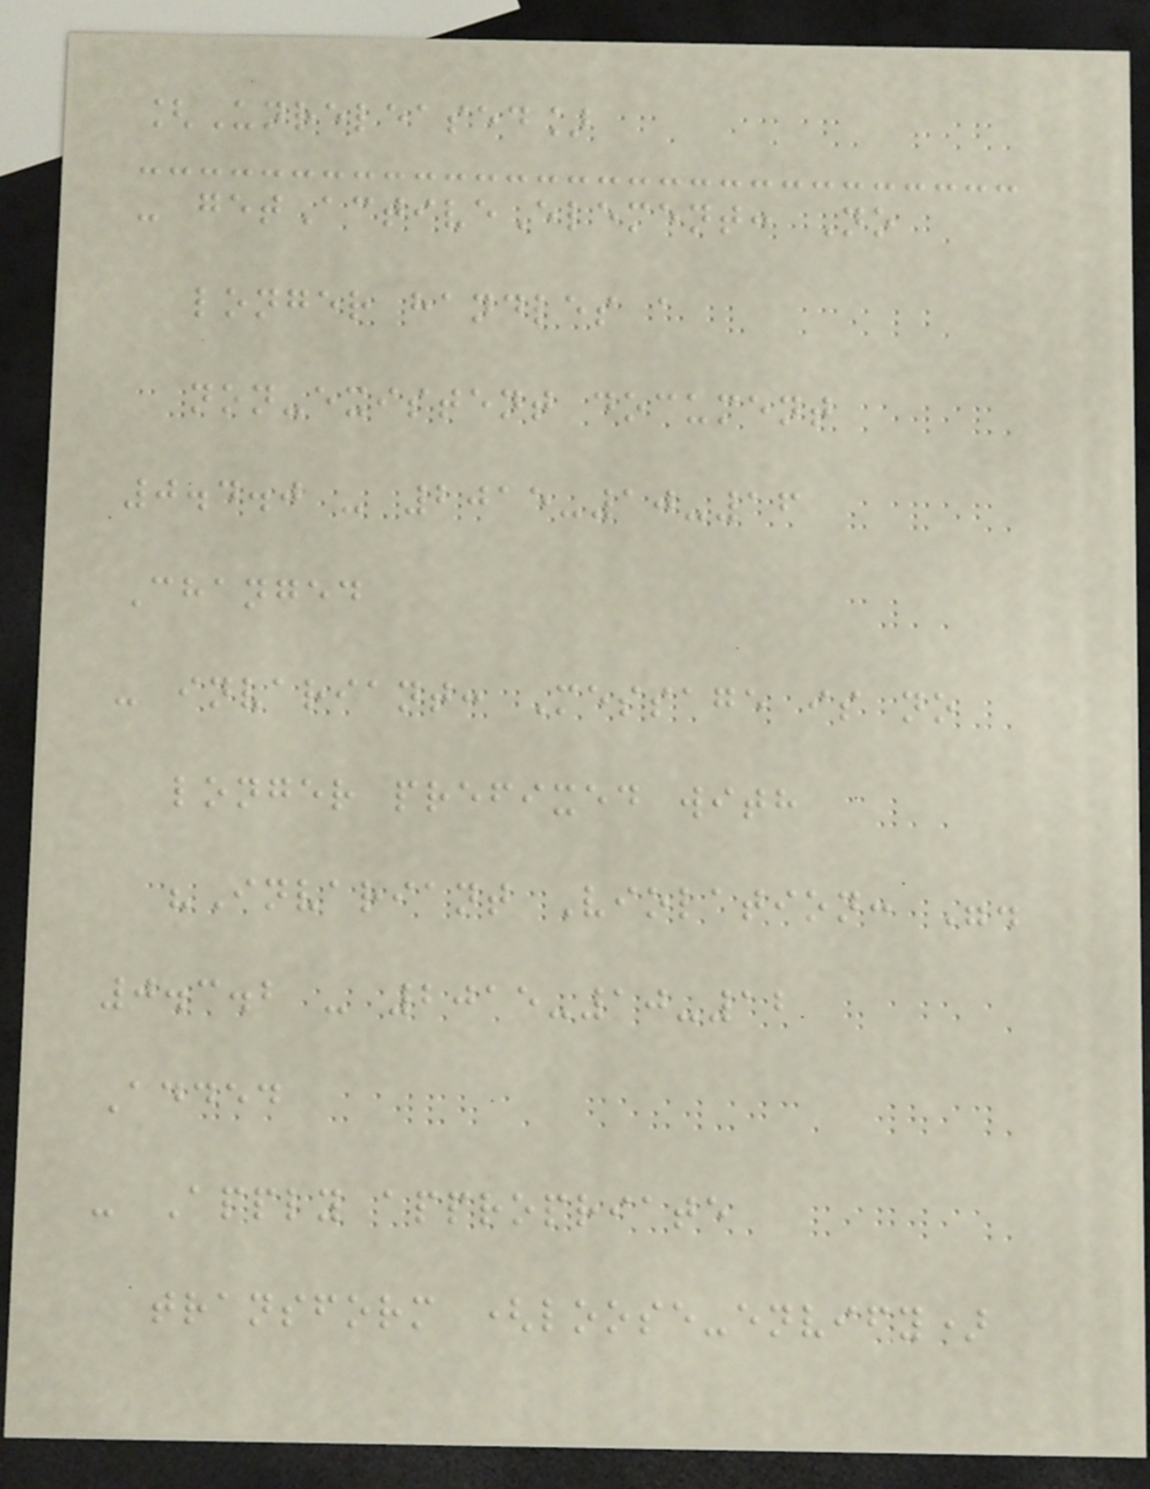[Unreleased]
- getActiveElement: No
longer handles a
non-existent document
0.4.0 - 2015-10-16
Changed
- invariant: Message is no
longer prefixed with
"Invariant Violation: ".
0.3.2 - 2015-10-12
Added
- Apply appropriate
transform (loose-envify)
